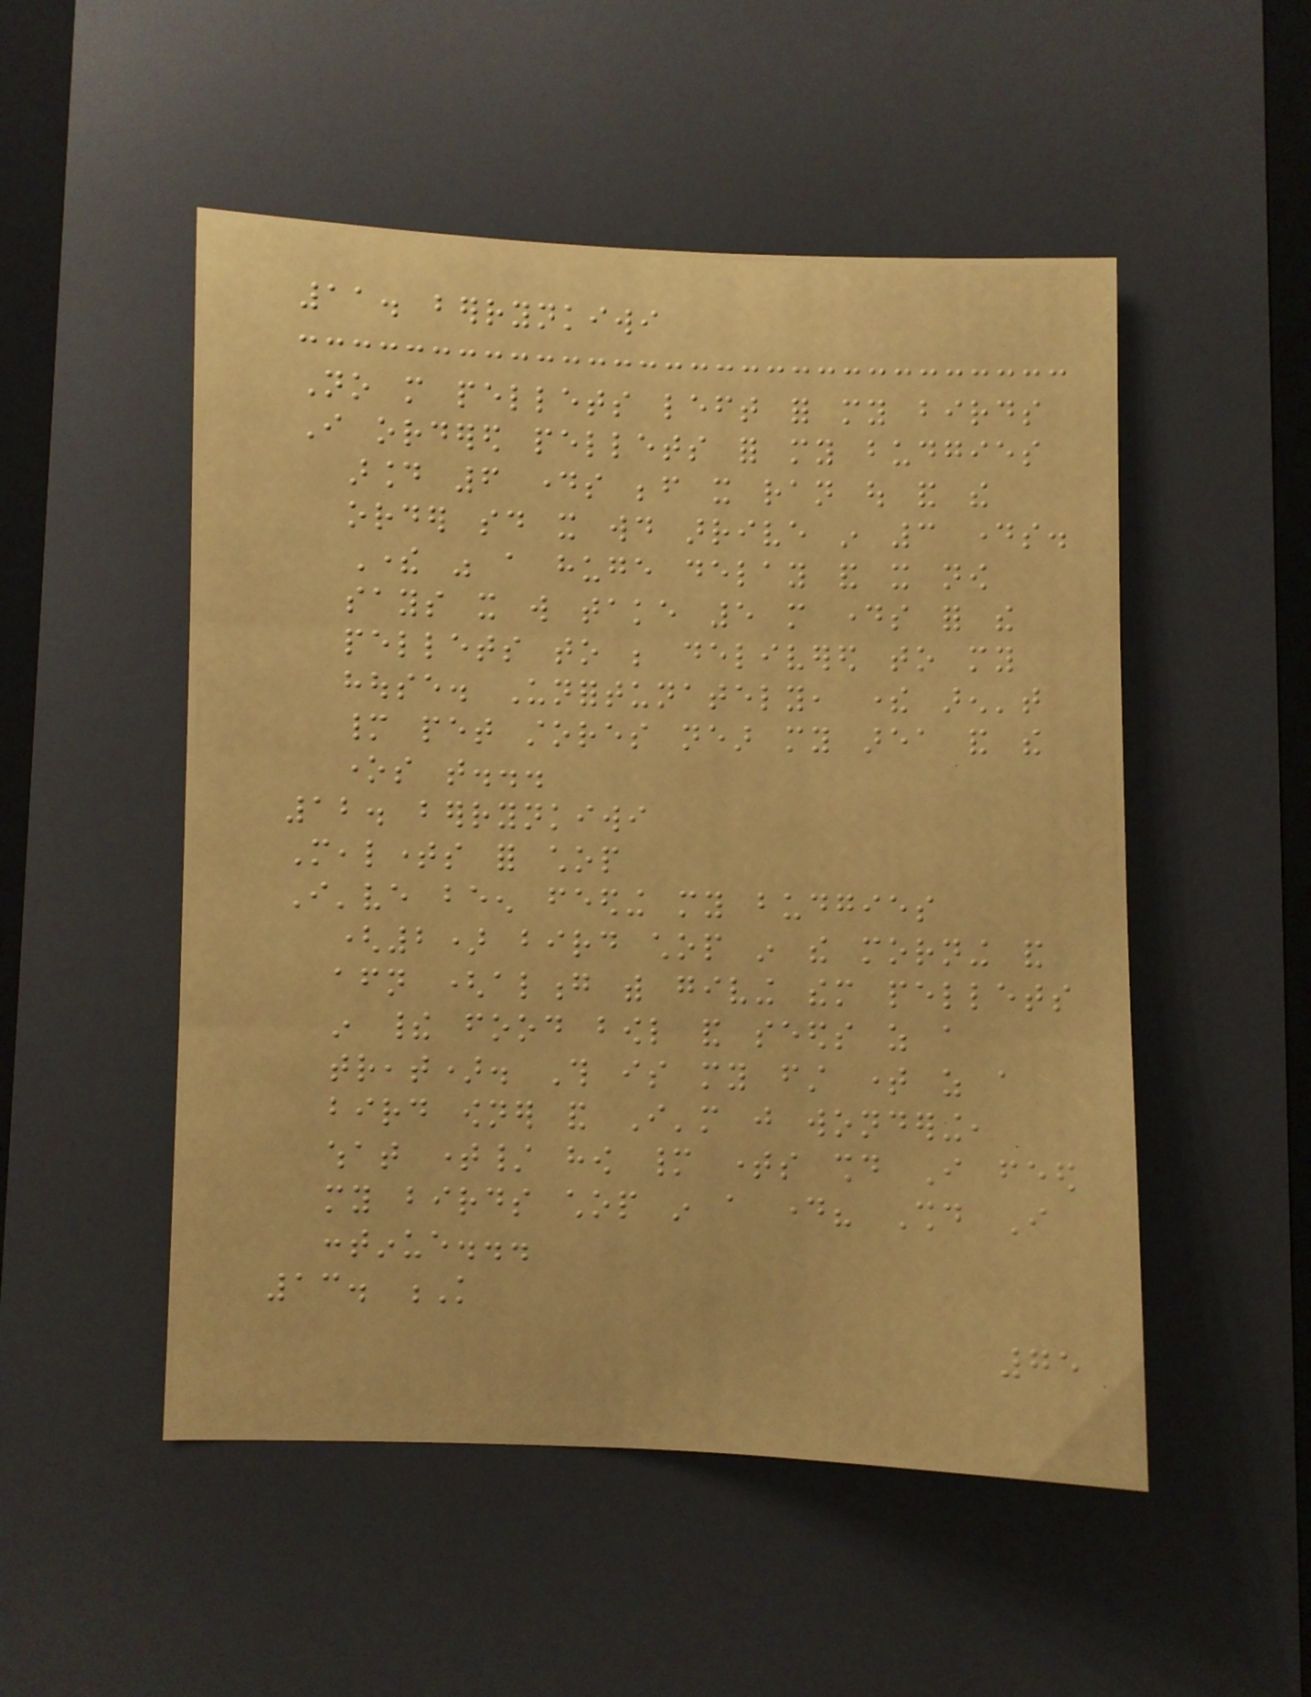11. berrynkiwi
No more pellets left for my birds
I ordered pellets for my budgies
around 6 days before it ran out and the
order said it would arrive in 3 days.
There was a huge delay and it now
says it will take 5 more days for the
pellets to be delivered to my
house. Unfortunately, there aren't
many pet stores near my area and the
ones that...
12. berrynkiwi
Mealtimes for chop
I've been feeding my budgies
(2) bird chop in the morning and
afternoon (along with giving them pellets
in their food bowl and seeds as a
treat). This is my first time as a
bird owner and I'm just wondering,
what time/ how many times should I feed
my birds chop in a day? Should I
continue...
13. K
75
